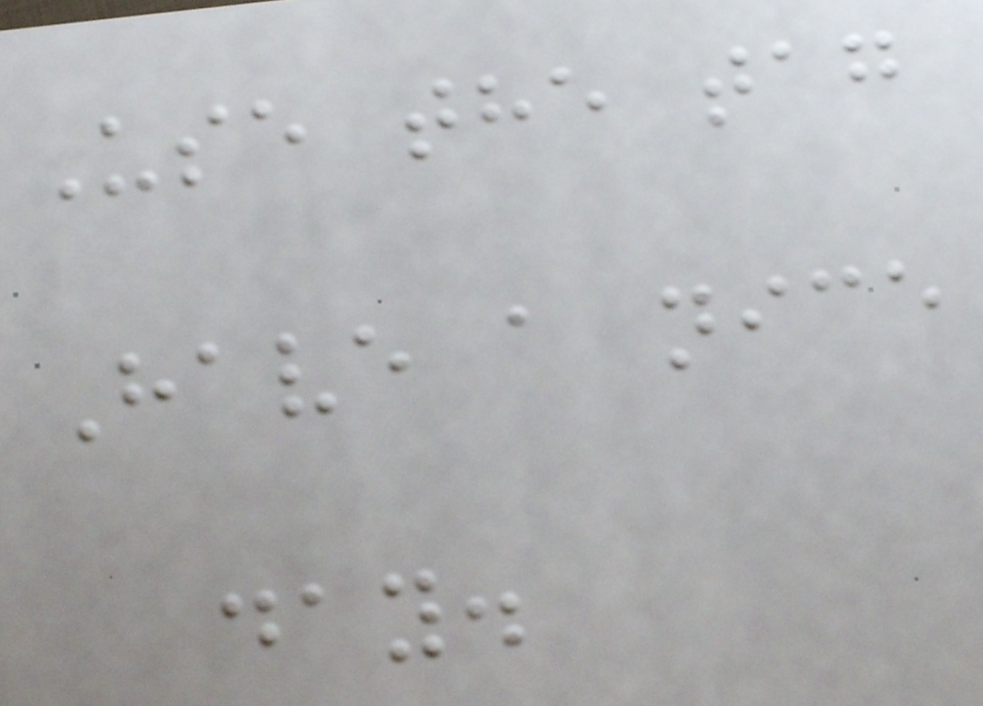Use the tag
Have a nice
day.
